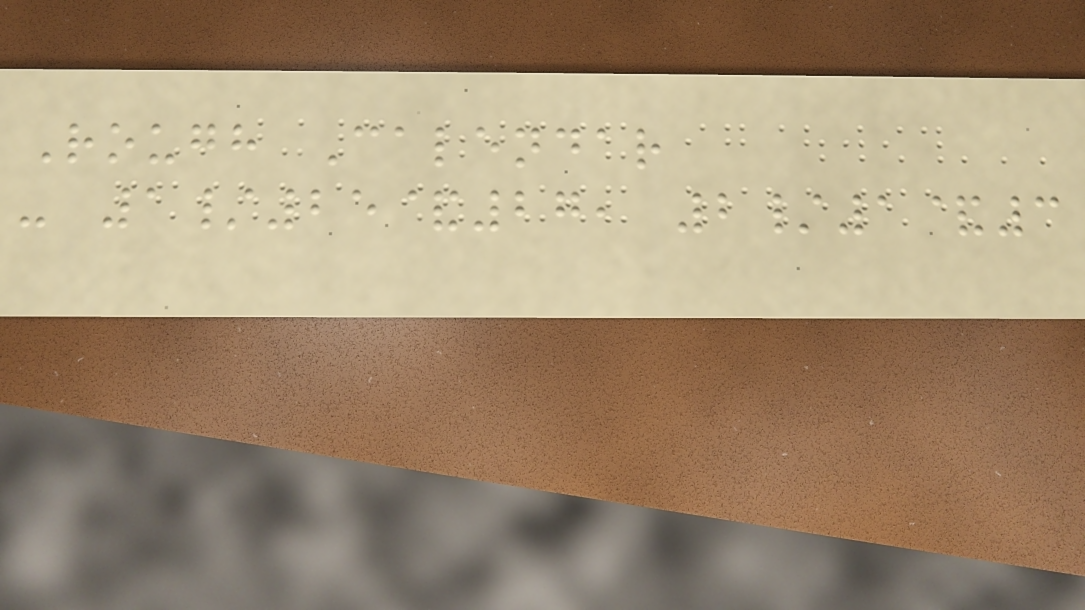Rough Calendar
- 1/25&27, 2/1&3
